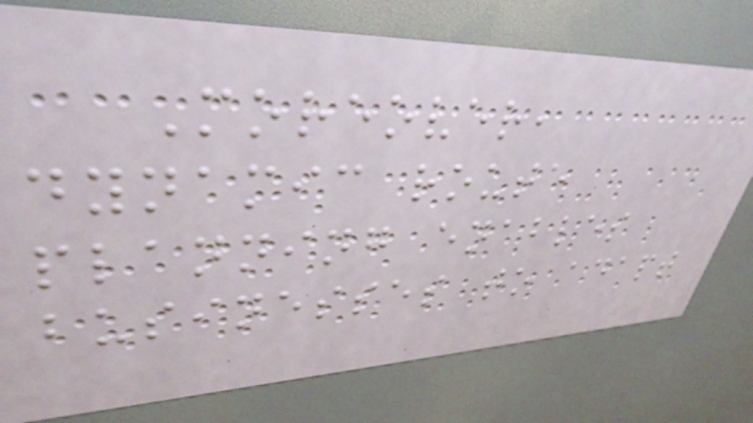Moreover,
dynamic route
planning enables
businesses to adapt
